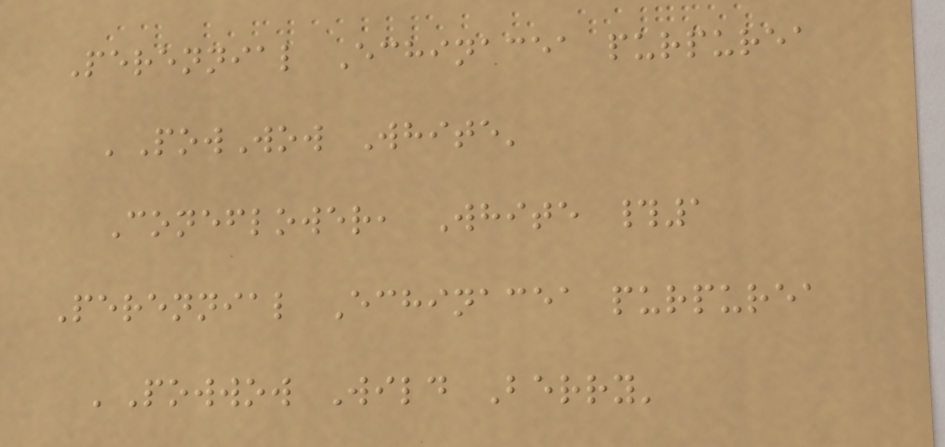Perennial Echinacea purpurea
'PowWow White'
Coneflower, White #1
Perennial Echinacea purpurea
'Powwow Wild Berry'
